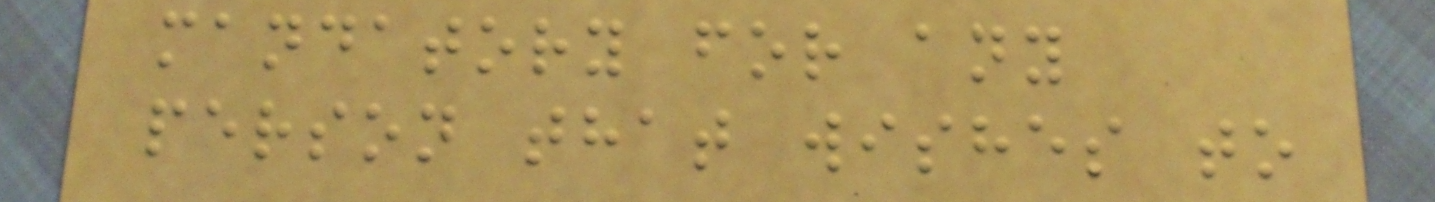mandatory for any
person that wishes to
